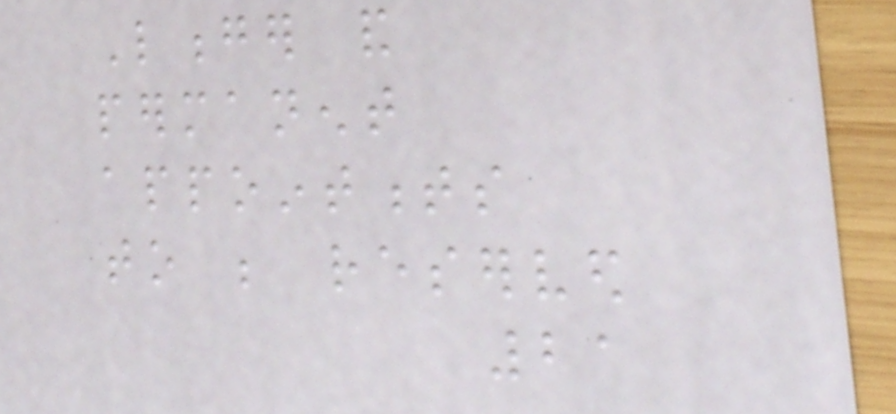Longer and
permanent
appointments
to be reserved
21
